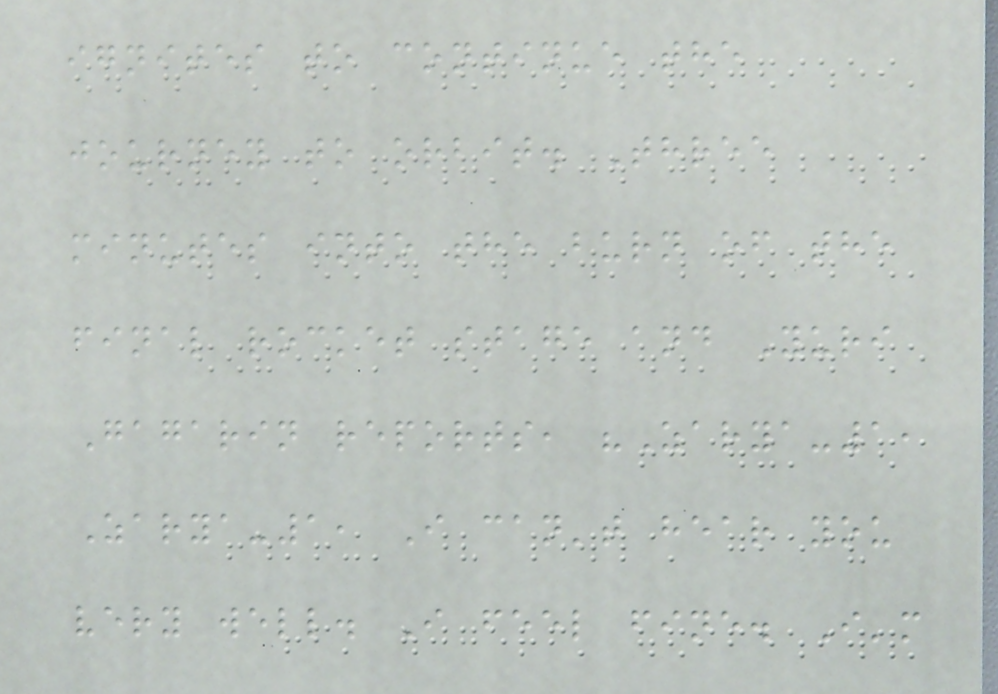ignites to continue the
journey to orbit. Three
minutes into the burn of the
final rocket stage and Yuri
Gagarin reports, "Zarya-1,
Zarya-1, I can't hear you
very well. I feel fine. I'm
